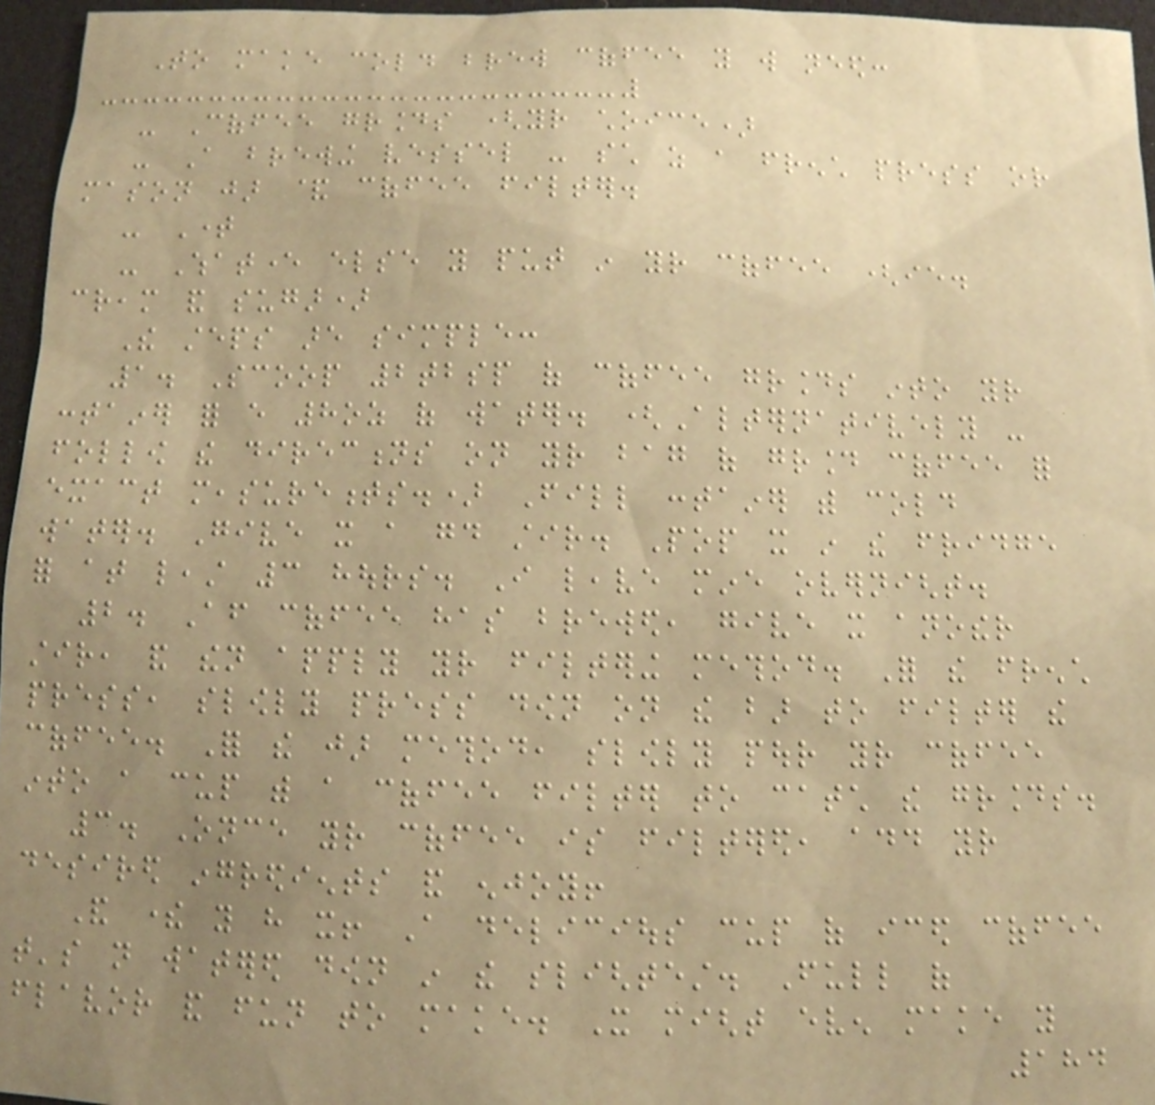To make cold brew coffee you will need:
- Coffee grounds (your choice)
- A brewing vessel - such as a french press or
mason jar & coffee filter.
- Time
- Whatever else you put in your coffee (ie.
cream and sugar)
The steps are simple:
1. Scoop 2tbsp of coffee grounds into your
container for every 8oz of water. (Alternatively -
follow the directions on your bag of ground coffee for
exact measurements.) Fill container with cold
water. Give it a good stir. Pop it in the fridge
for at least 3 hours. I leave mine overnight.
2. After coffee has brewed, give it another
stir, and then apply your filtering method. For the french
press, slowly press down on the bar to filter the
coffee. For the jar method, slowly pour your coffee
into a cup with a coffee filter to catch the grounds.
3. Once your coffee is filtered, add your
desired ingredients and enjoy!
And there you have it! A delicious cup of iced coffee
that's not watered down in the slightest. Full of
flavor and fun to make. It might even make you
184
